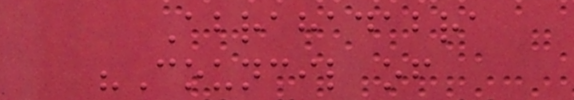Abrahadabra
"Council of
